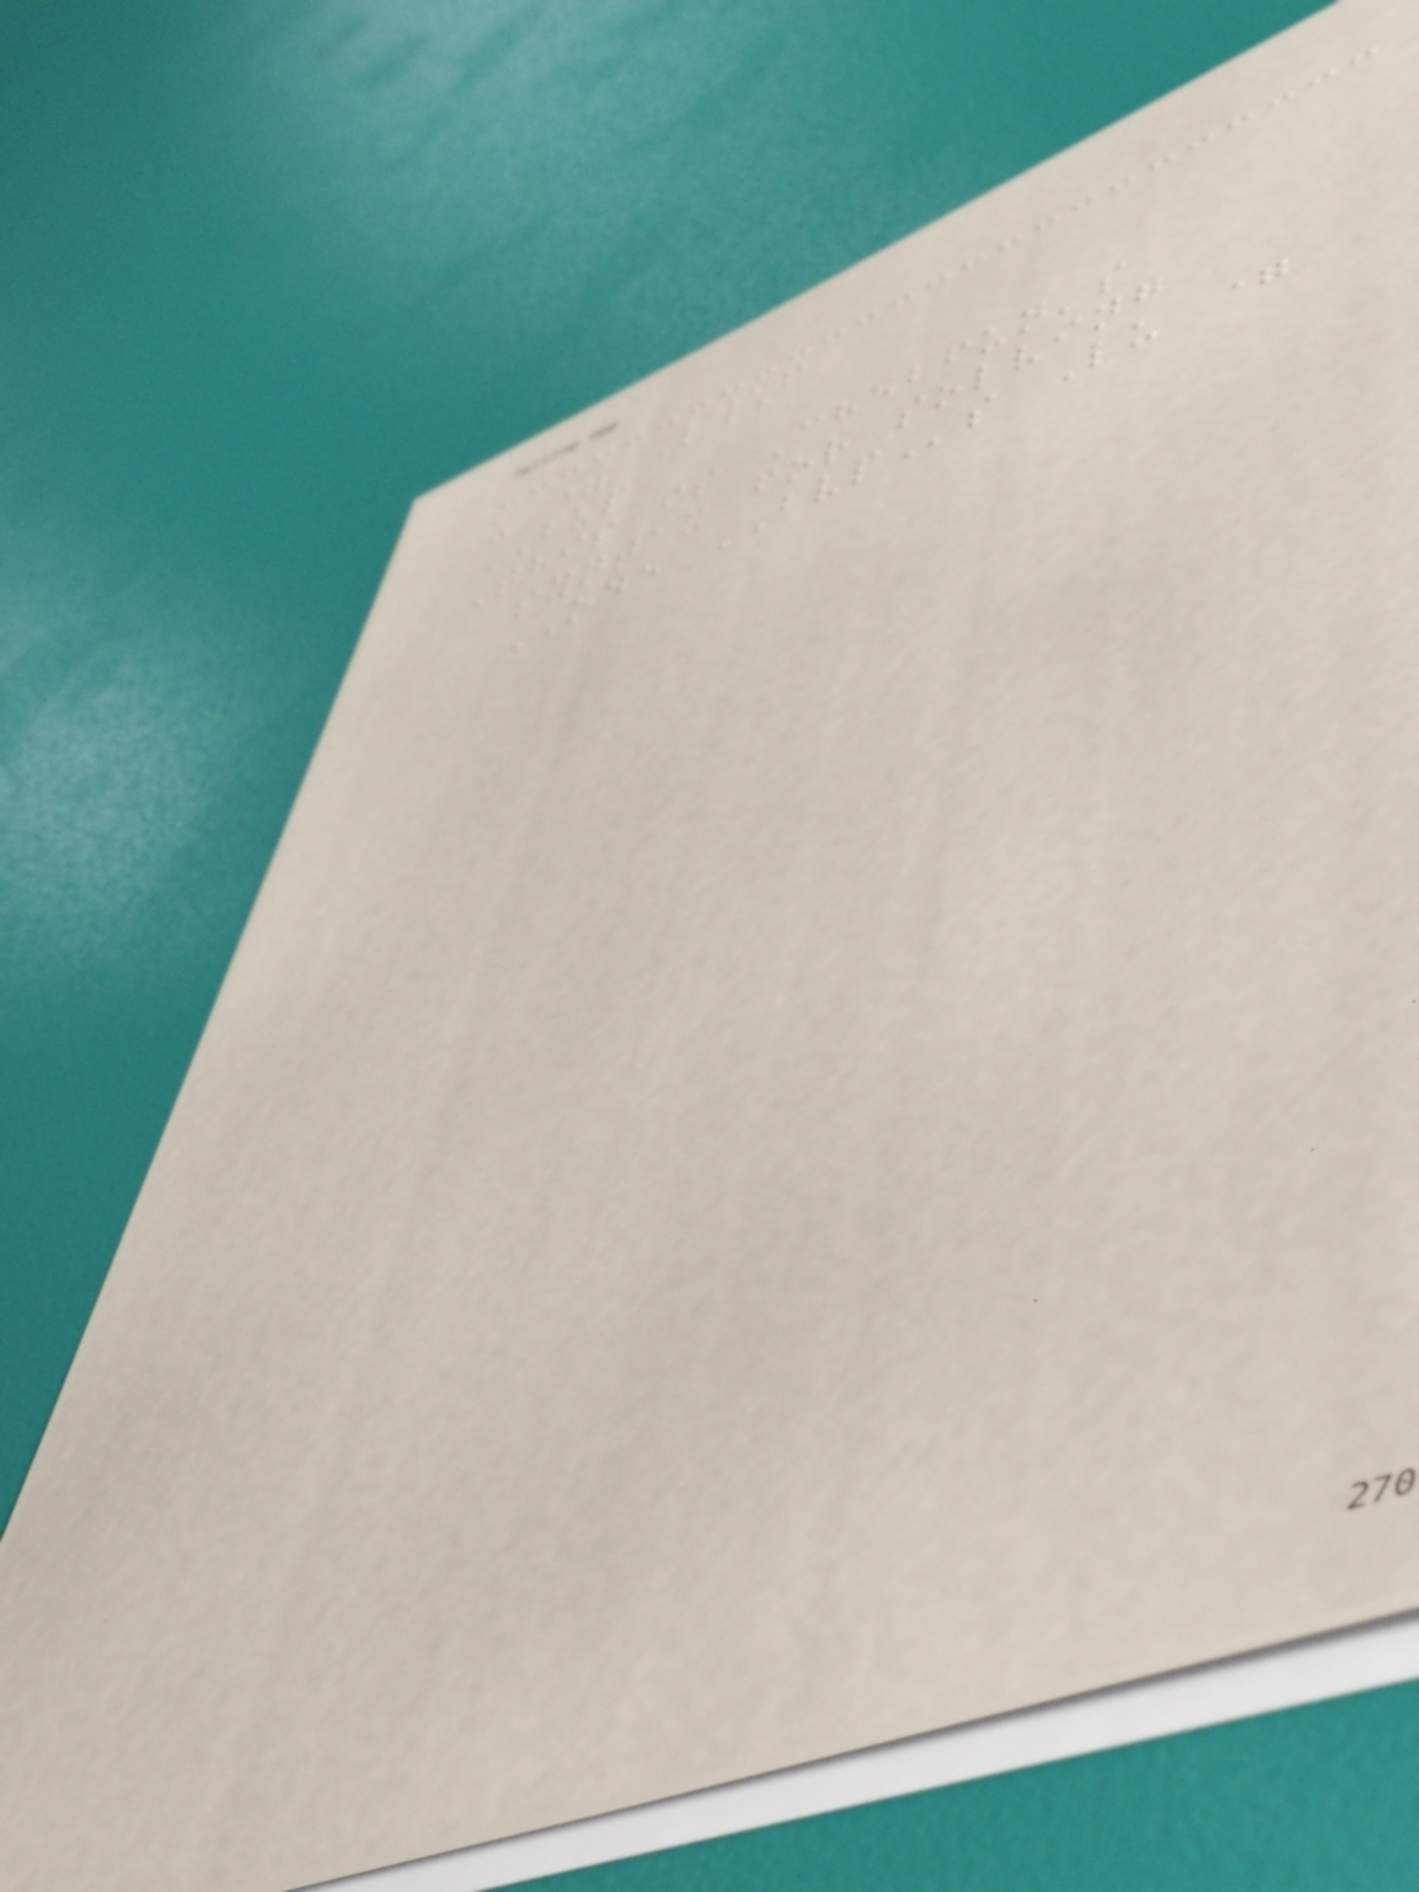u = L\f
BVP
This is Chebfun's
syntax for solving
ODE BVPs Lu =
